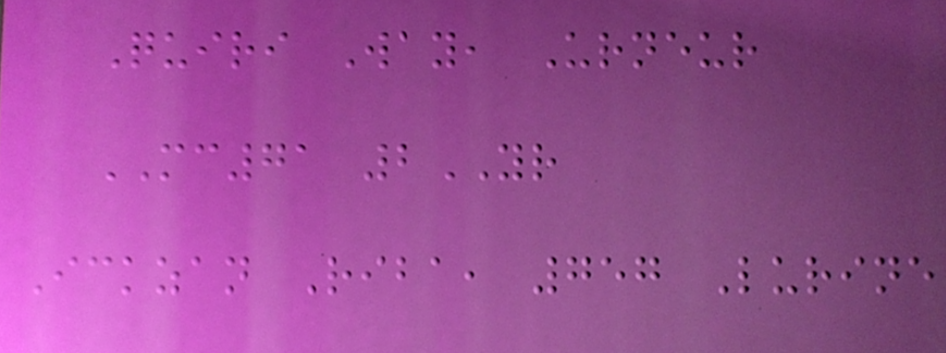Quiri Way, Urneur
MC71 2YR
Ickzan Riba, 757 Lurine
